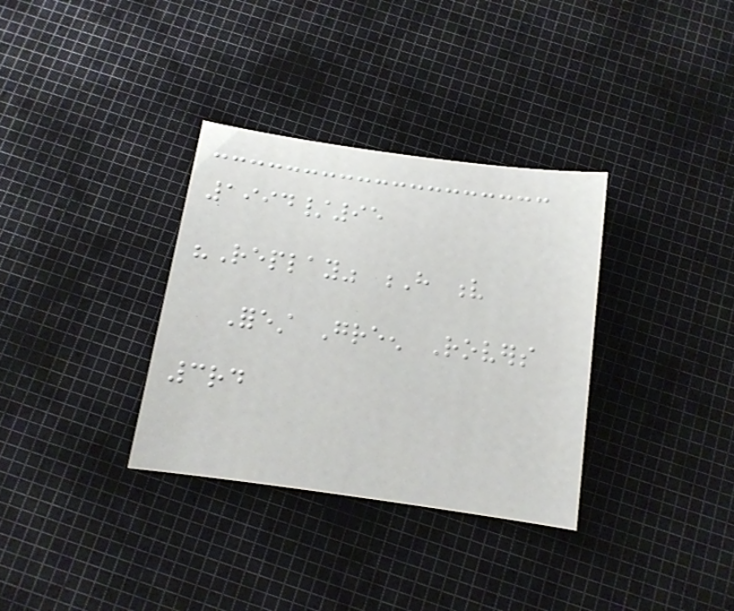1994/95
"Replay" H v
Forest Green Rovers
3rd
